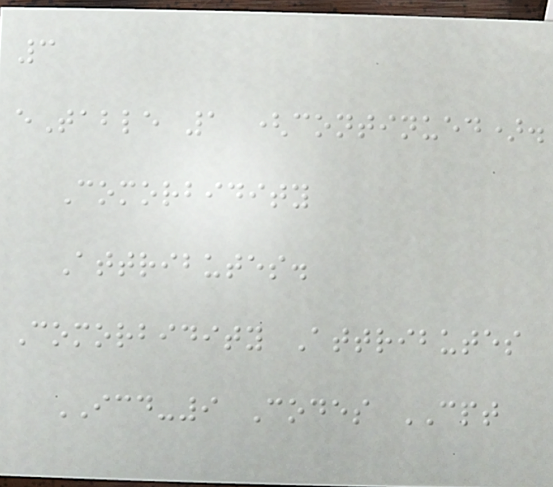3
eTable 1 (continued).
Comorbidity
Attributes.
Comorbidity Attributes
ICD-9 Codes CPT
